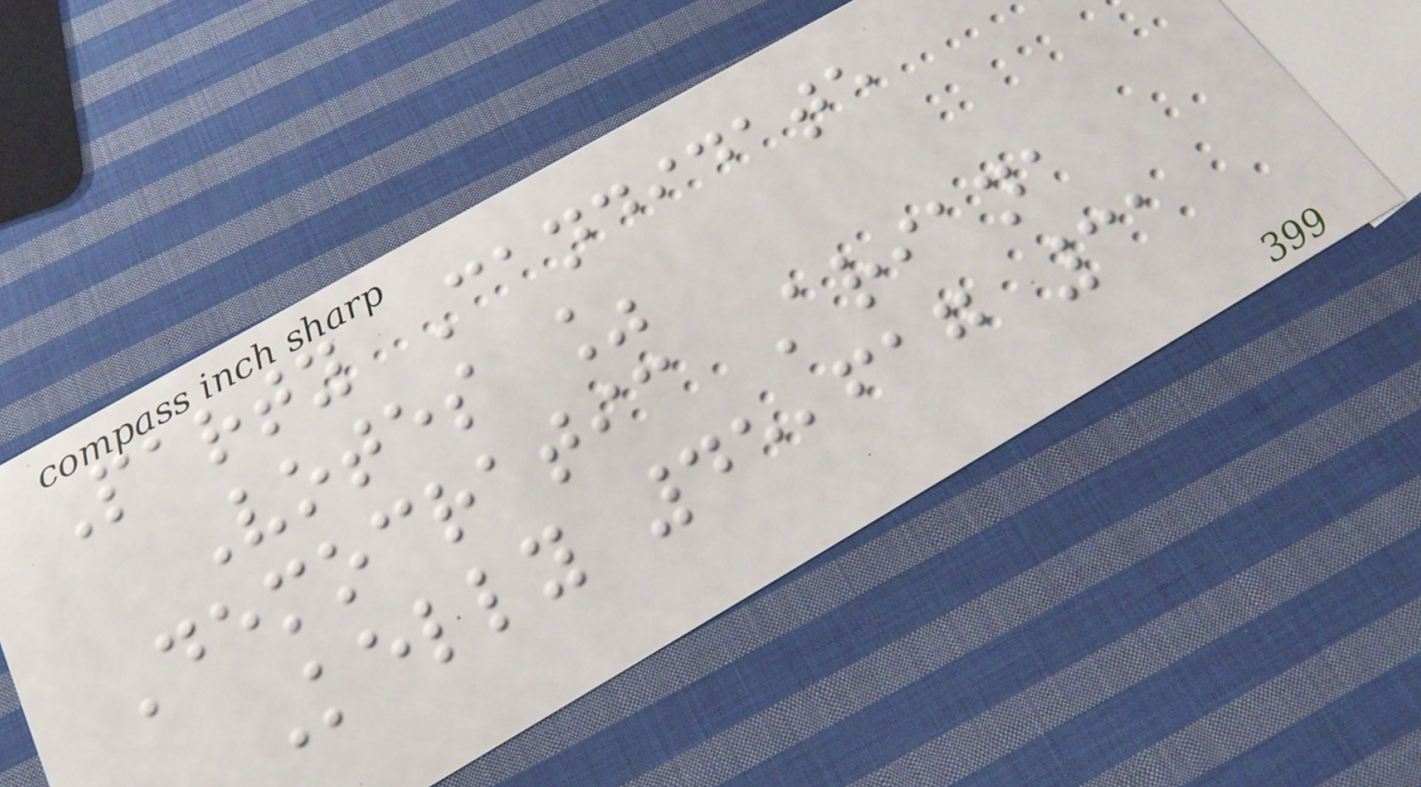Party Candidate
Votes %
Democratic Ariana
Kelly 45,617 31
